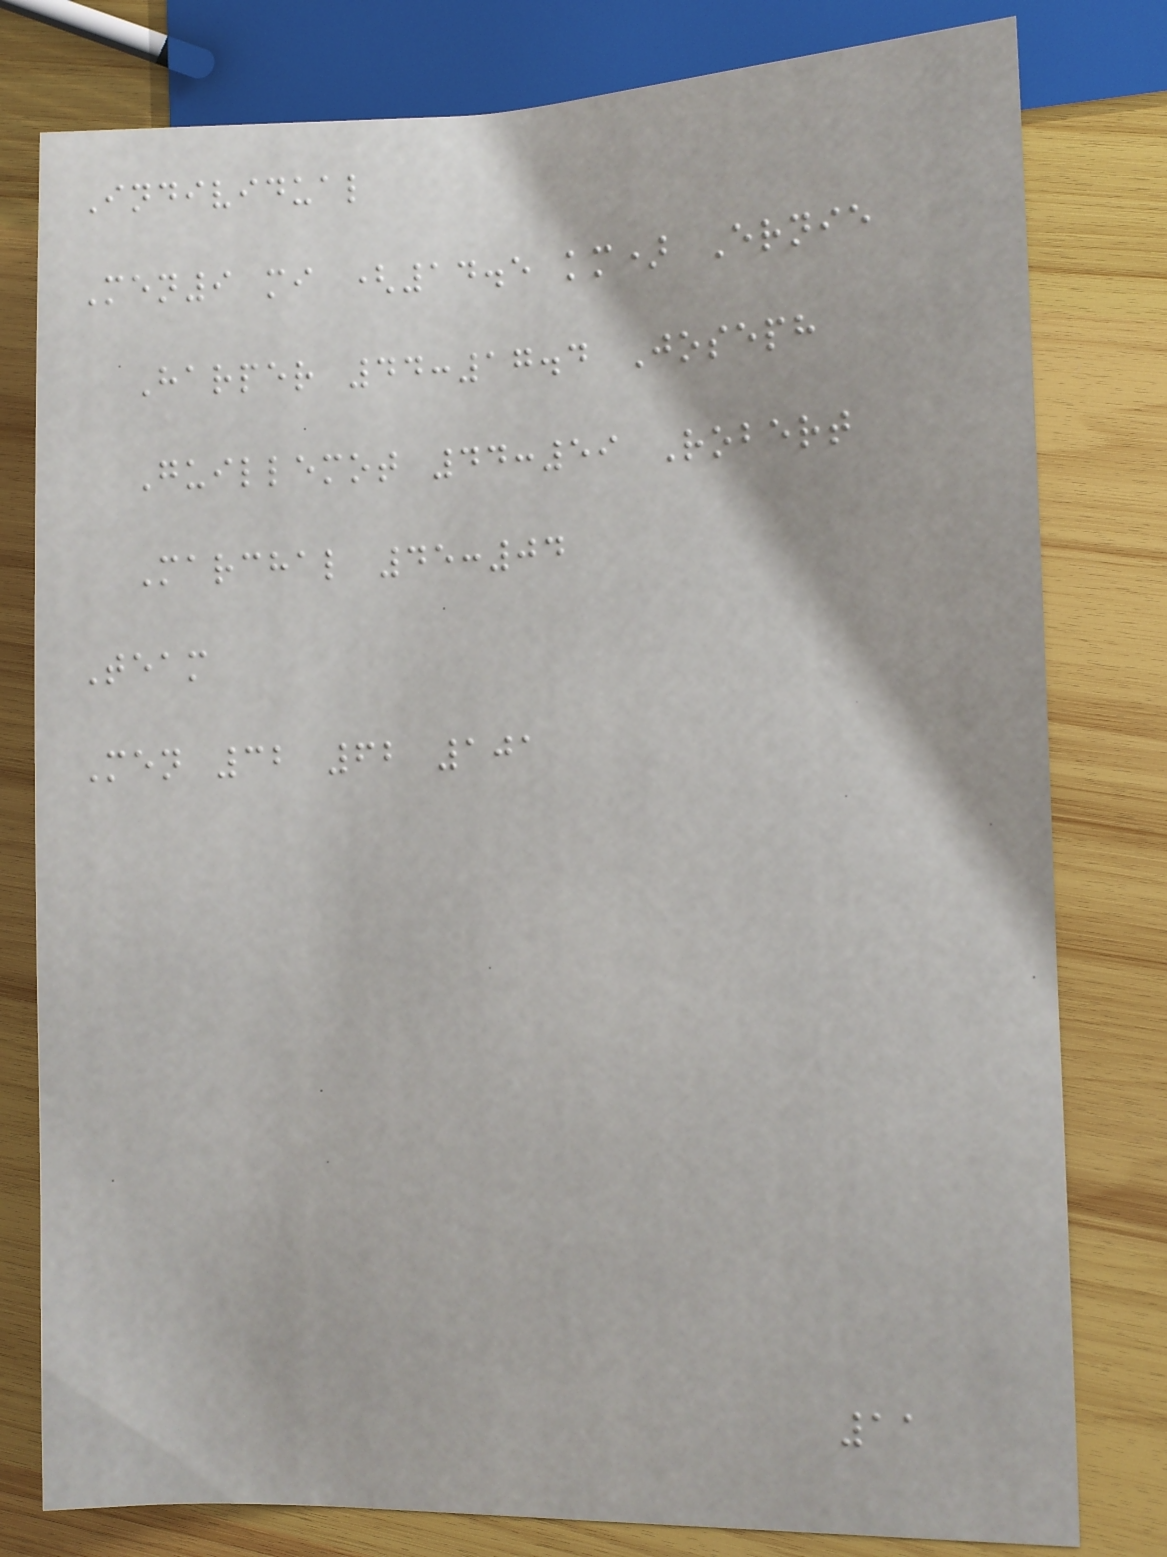Individual
Men9 mi (14.5 km) Ernie
Harper 44:17.4 Joseph
Guillemot 44:59 Robert
Marchal 45:04
Team
Men 32 62 101
11
